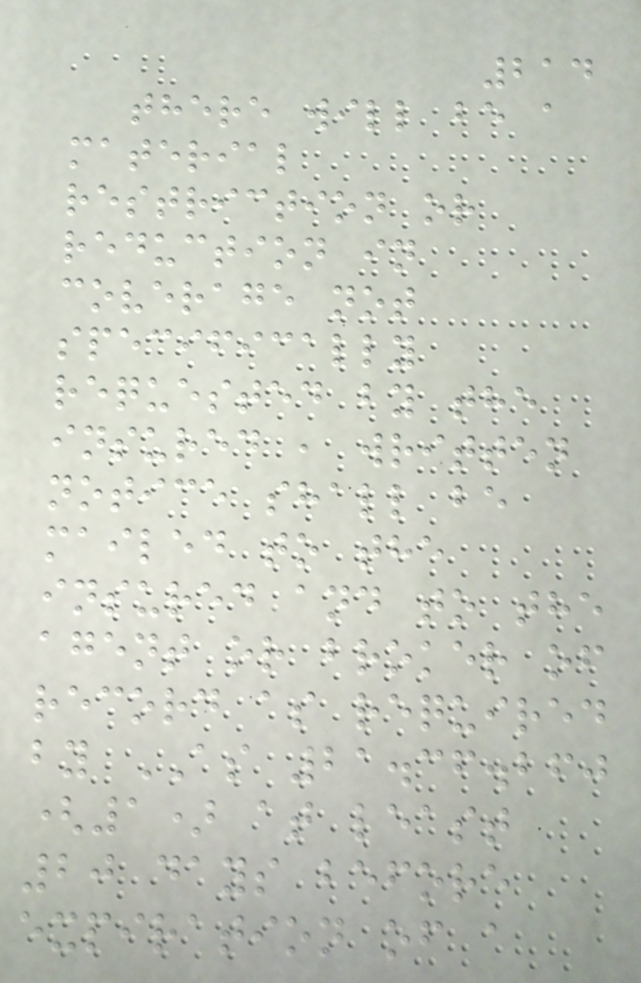214
there will be a
material
restriction or
reduction in
coverage not
specifically
requested by the
insured , written
notice shall be
mailed to the
insured and to the
agent or broker of
record as required
by AS 21.36.260
(1) at least
20 days before
expiration of a
